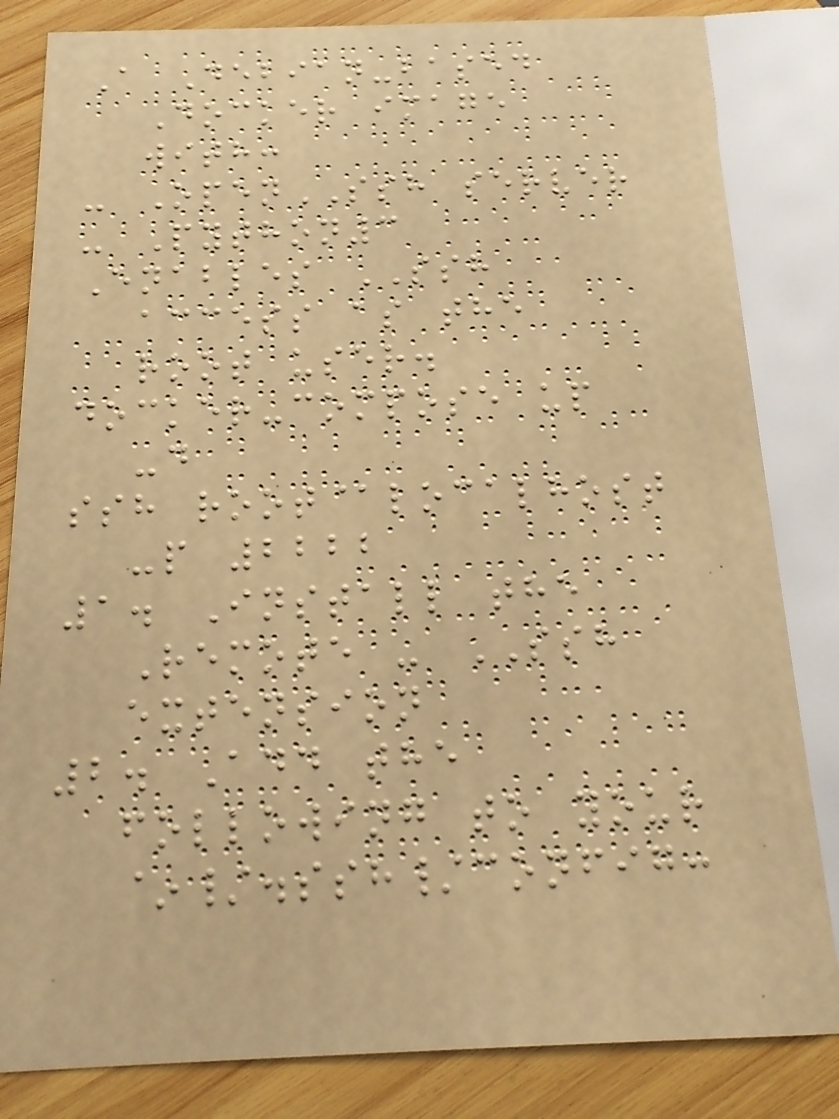A Debian-based
Docker image
with:
- OpenSSH server
- Python3
Enables SSH
access as the
root user.
docker-compose up
-d
ssh root@localhost
-p 2222
1. Install the
Remote - SSH
extension
2. Add the
following to your
~/.ssh/config:
